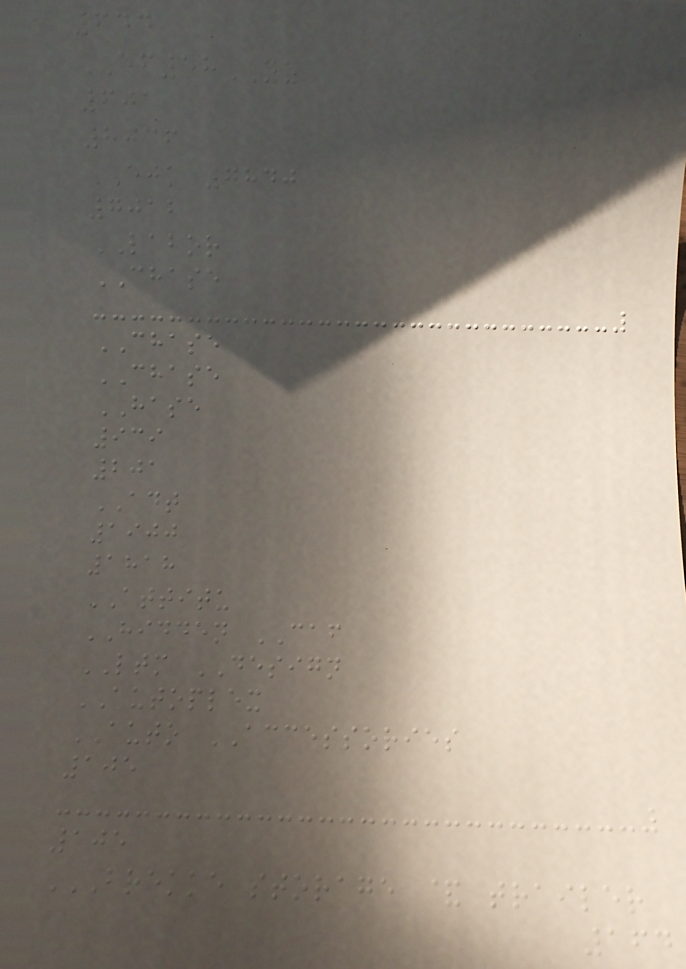644
EF58YZ
601
8036
EJK 7840
7012
LABOR
CHASE
CHASE
CHASE
HASE
939
201
ADT
1900
1818
ATTITU
HIDDEN CAF
LTM DESIGN
AUTOPLEX
AUTO ACCESSORIES
105
105
BREKKE STORAGE & TRAILER
164
